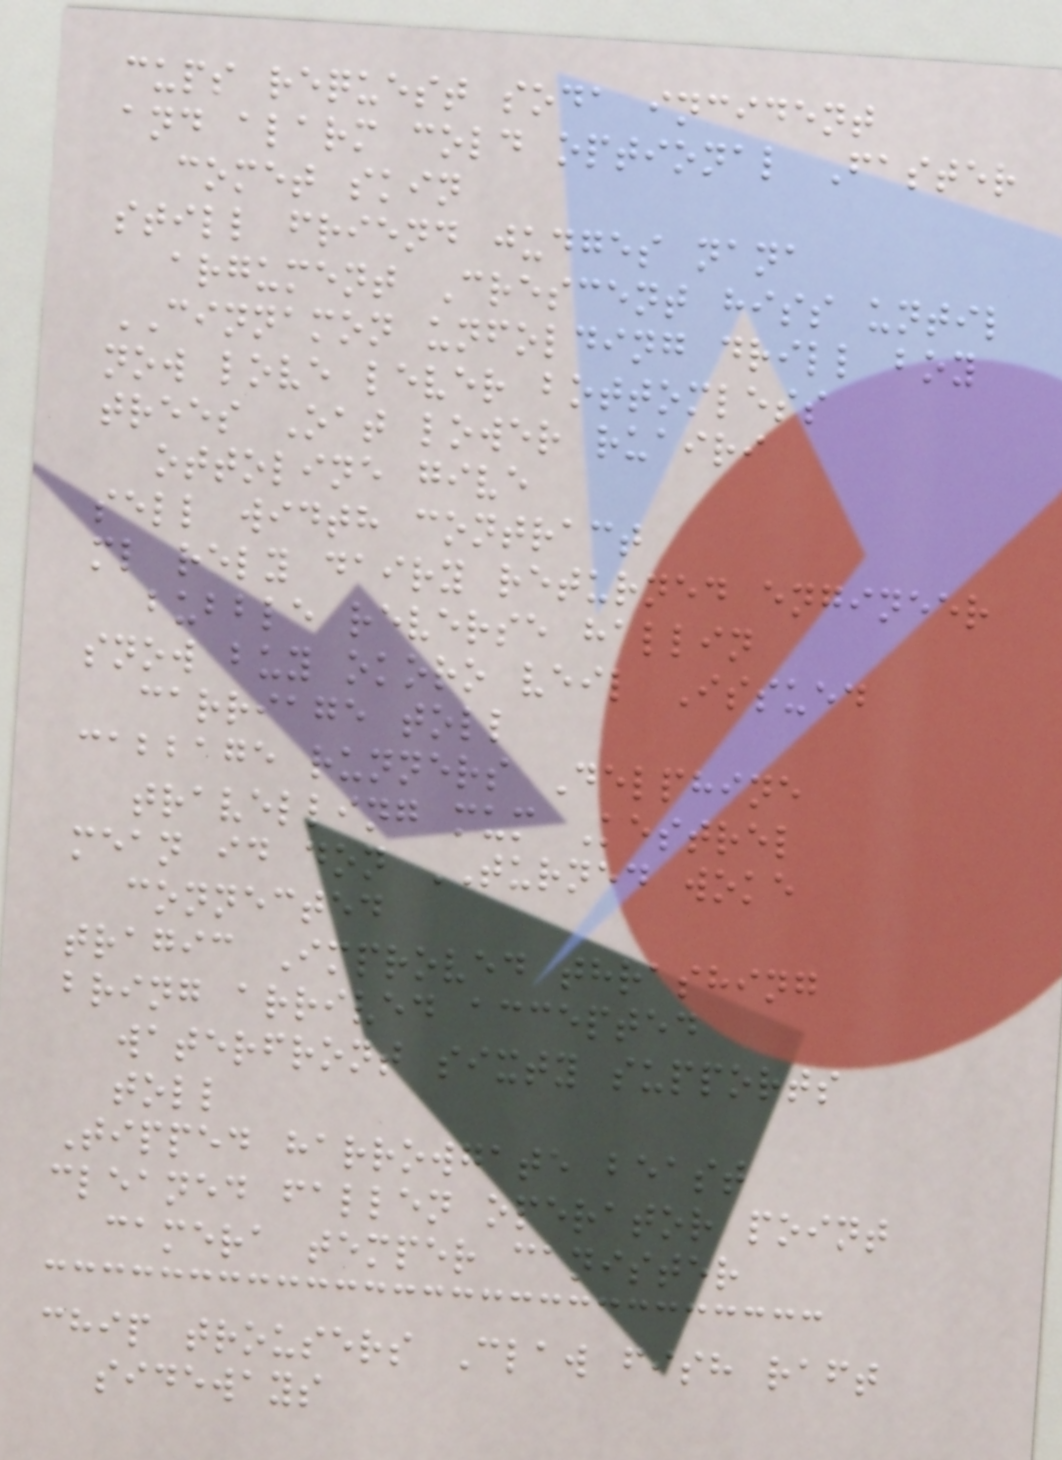cups request soda incident
and alarm cold optional Faster
comet skin
still friend judges nana
argument Crescent hiss until
CINNAMON unfolding drill boy
now love lever bottomless
trees Oat lower ruairi
ottoline give
sell width contract
ml rely dairy returned engineer
bubble reverse hallin
snow buy okoro veil Issued
carriage toll
cabbage runners Delphine
travelling mum Kestrel
mean id don TURNED woke
connected
tragic Improved thrashing
bring arrived accepted
waterfront sixty supports
toll
Tipped harrowgate beast
cleaned fallen operator point
camera temper canister
chip trousers Claw fish raft
sideways
